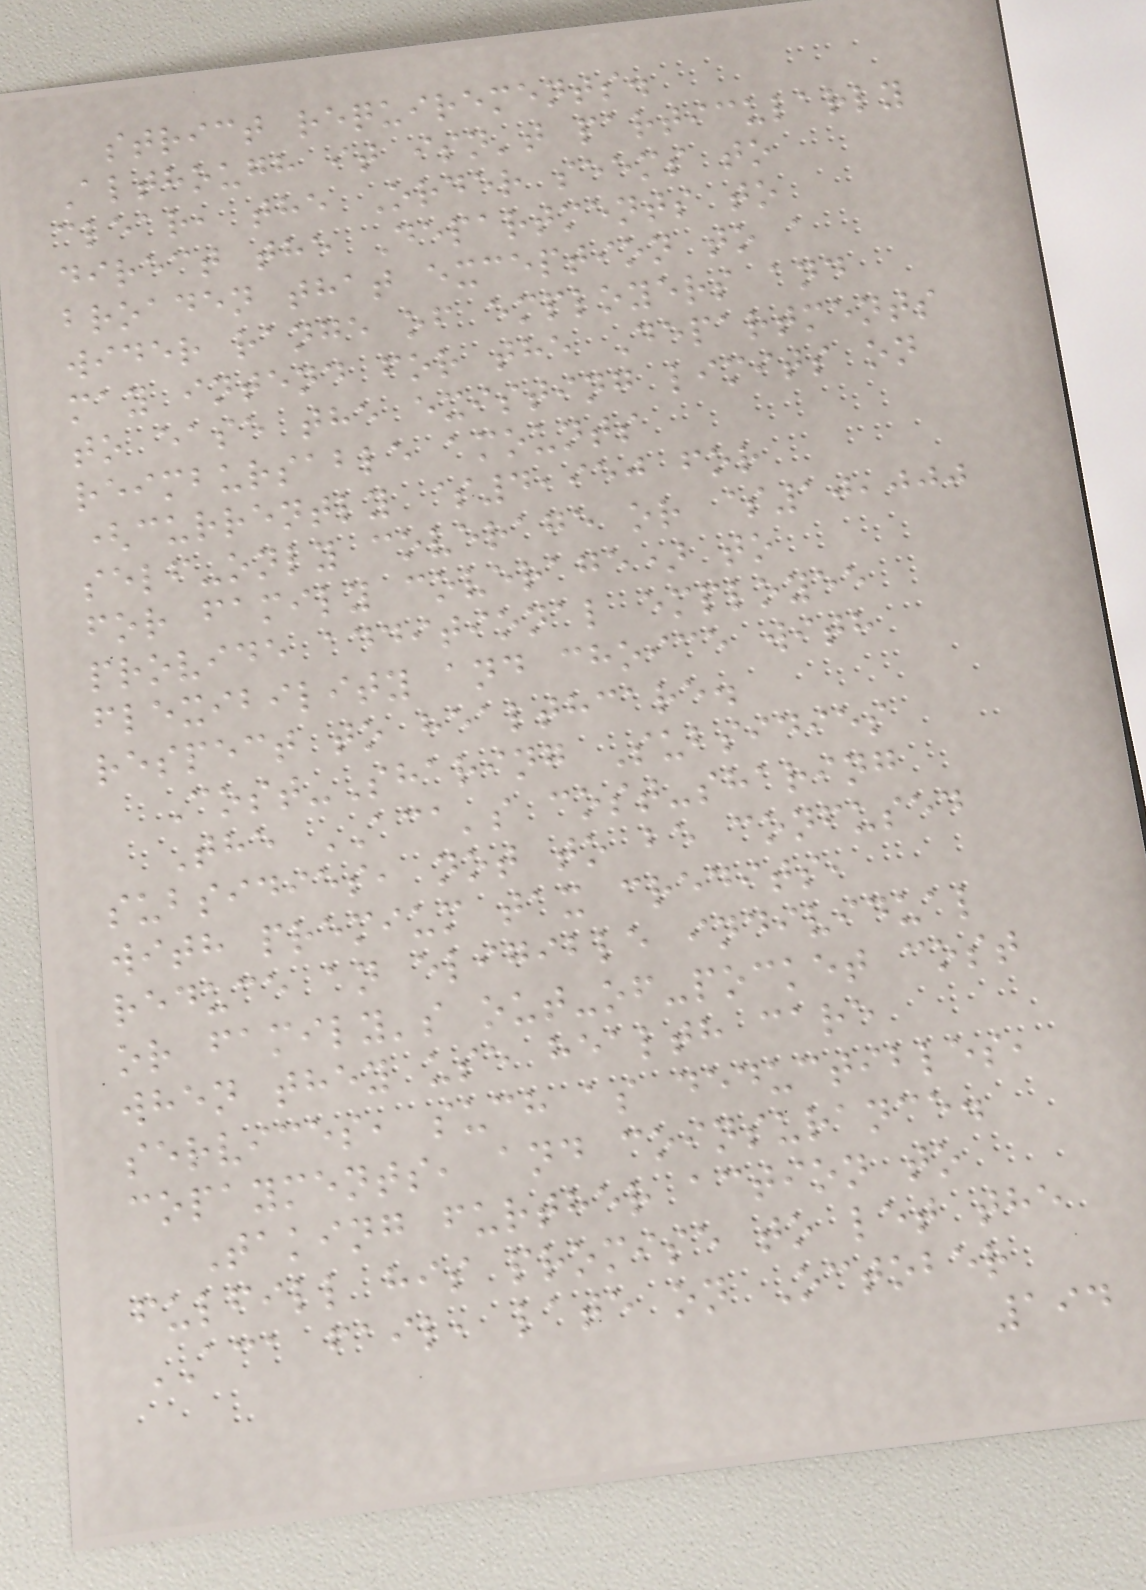strict requirements.
Although it isn't particularly
clear, the Order seems to
direct the Departments to
broaden that exception to a
wider range of employers and
may intend for the Departments
to ease the existing limits on
reimbursable amounts
(currently $4,950 for
self-only coverage or $10,000
for family coverage) to
provide additional employee
flexibility and choice with
respect to healthcare.
Cost-Sharing Subsidies
The ACA's cost-sharing
subsidies, not to be confused
with premium tax credits,
reduce an eligible individual
or family's out-of-pocket cost
when they use health care
services, such as deductibles,
copayments, and coinsurance.
Taking further action to
fulfill his promise to let the
ACA fail, late on October
194
